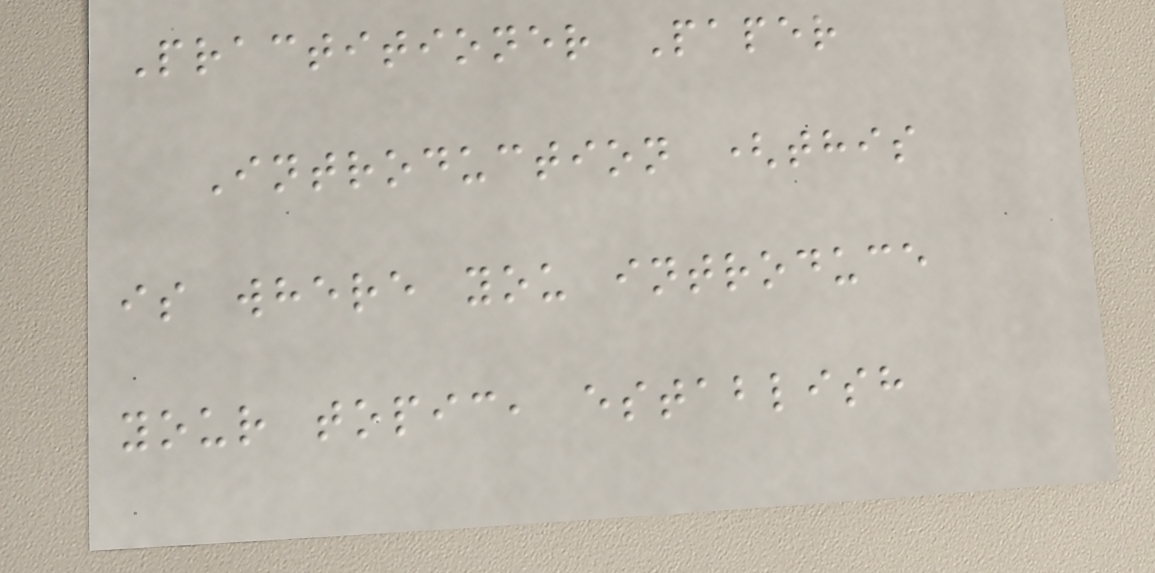Practitioner Paper
Introduction (this
is where you introduce
your topic, establish
